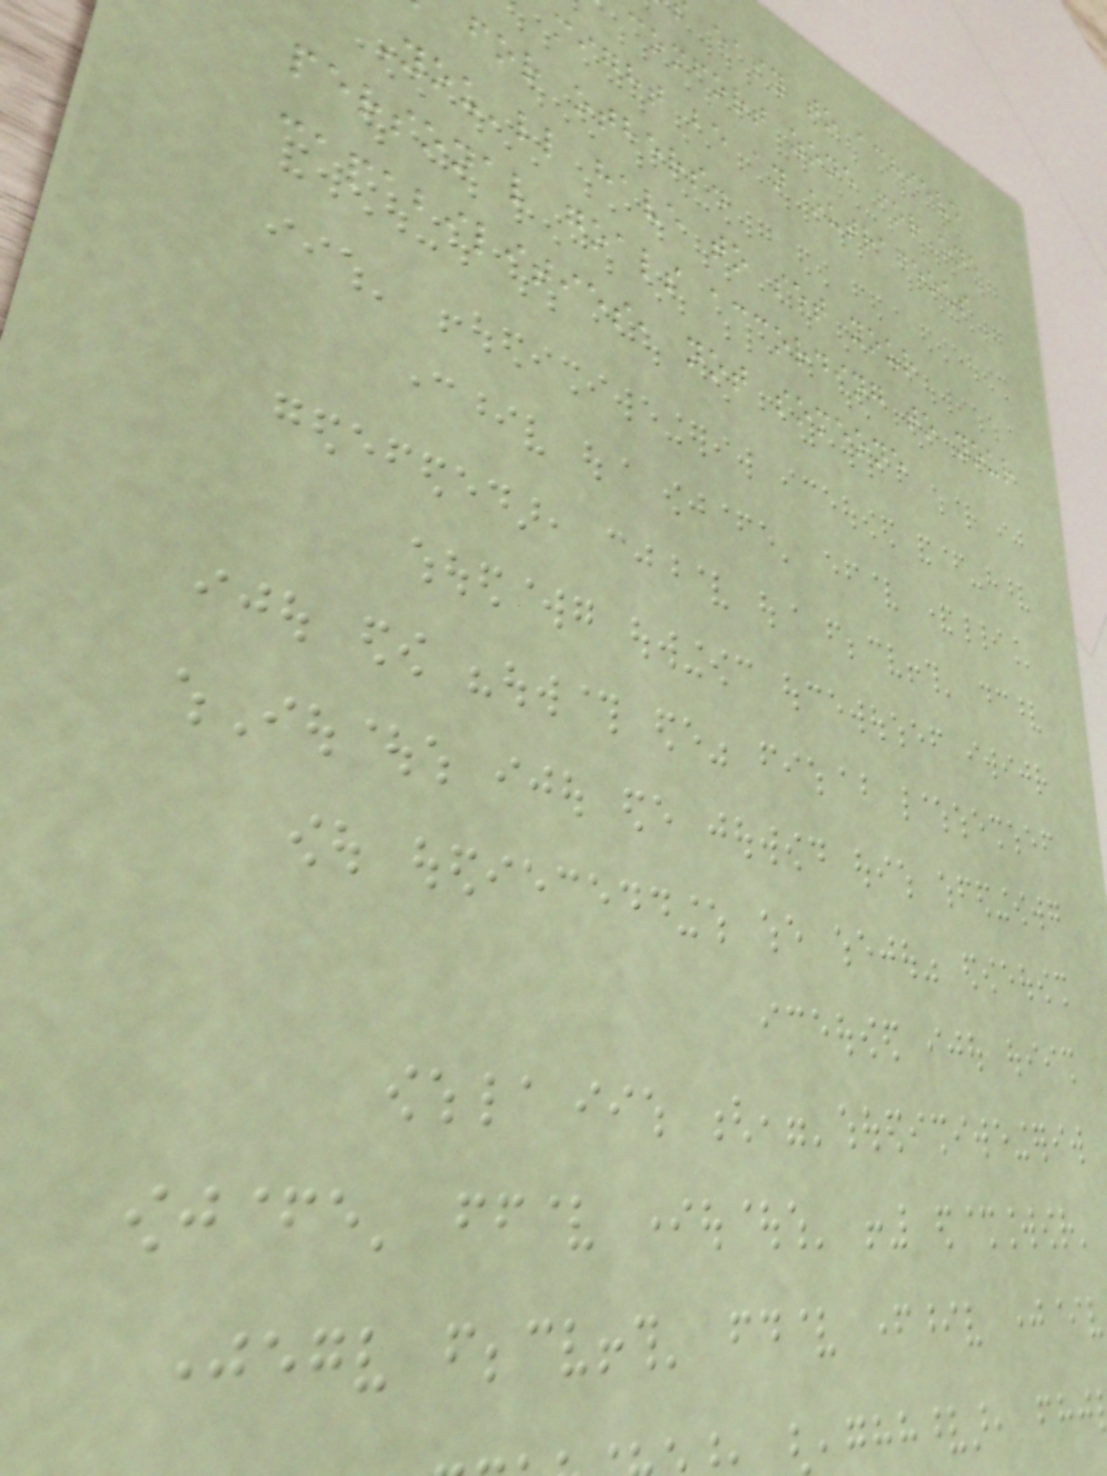easy to achieve
comfort zone for one
might be an outrageous
for others.
You'll have to set your
personal goals according to your
capabilities, not someone
